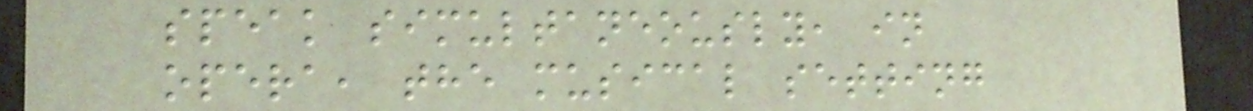speak simultaneously, in
opera, the musical setting
